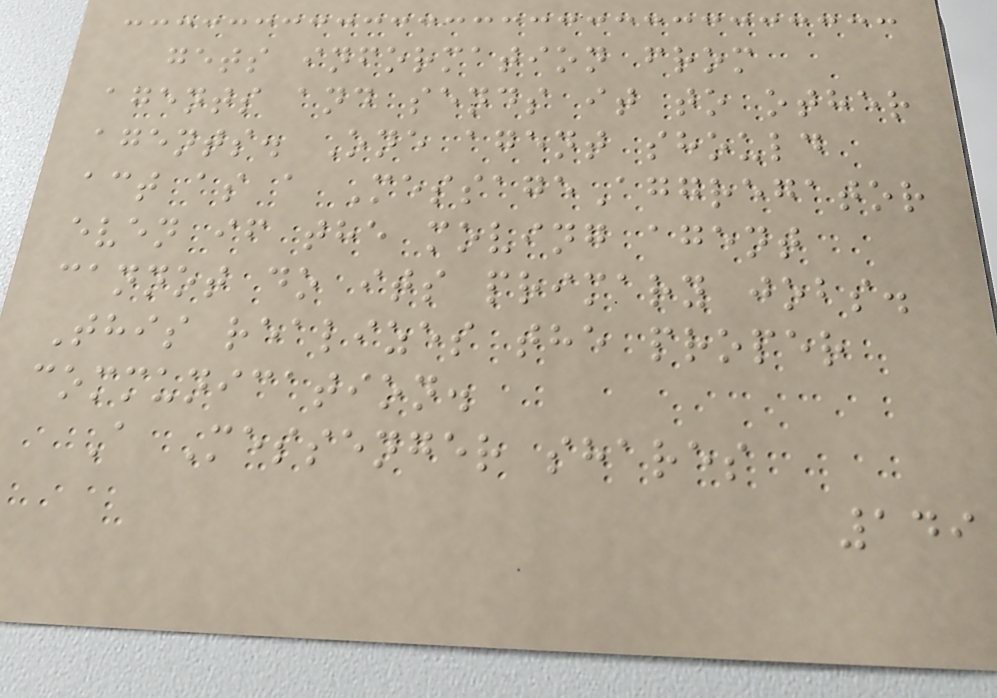gets information from
agents and sends it to other
agents. One agent should
act as a MessageAggregator
even if the moving agent
cannot do its primary jobs.
This realizes the proper
communication.
A Messenger shares
149
